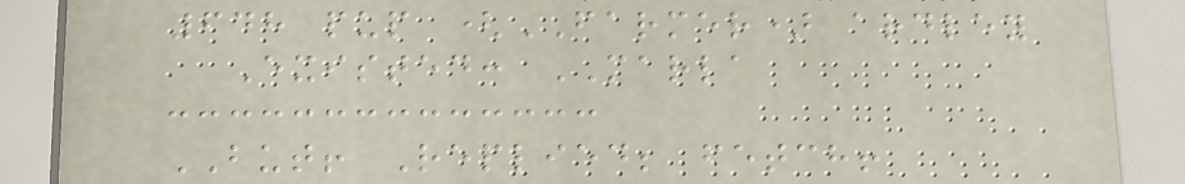648 pup (FARMER) ardley
Existed: MARLA
BUT! Replied; fetch!
